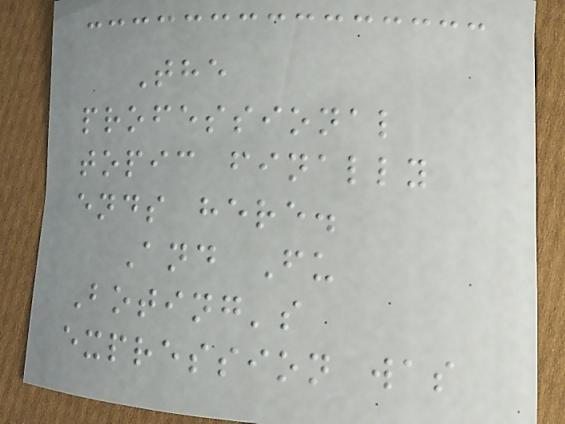The
professional
topic finally
ends here.
And Fu
Boting's
expression was
